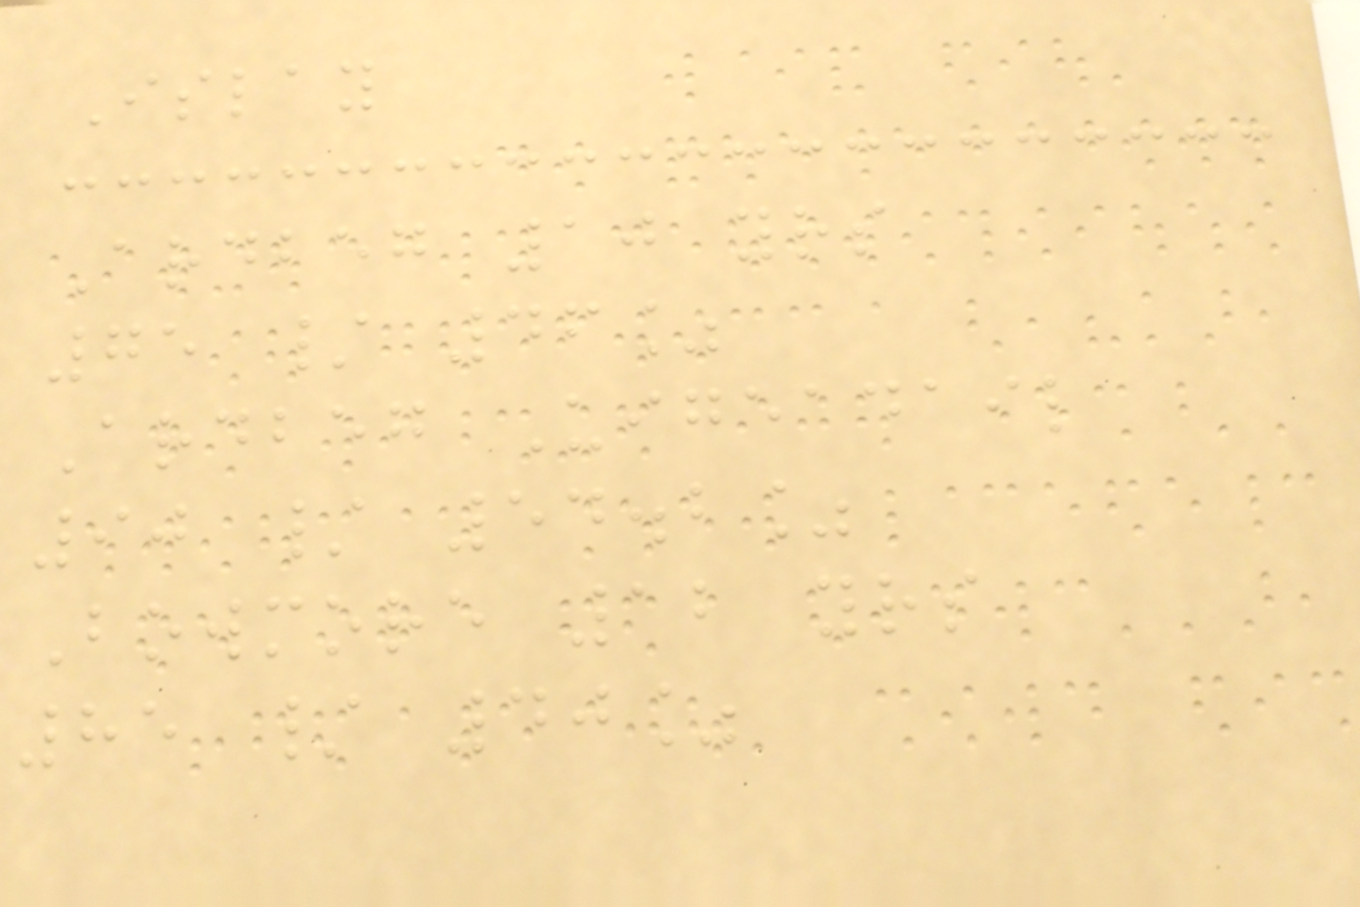Islay
Ardbeg 10 yrs
75 / 46%
Ardbeg Uigeadail
90 / 54.2%
Bowmore 12 yrs
85 / 40%
